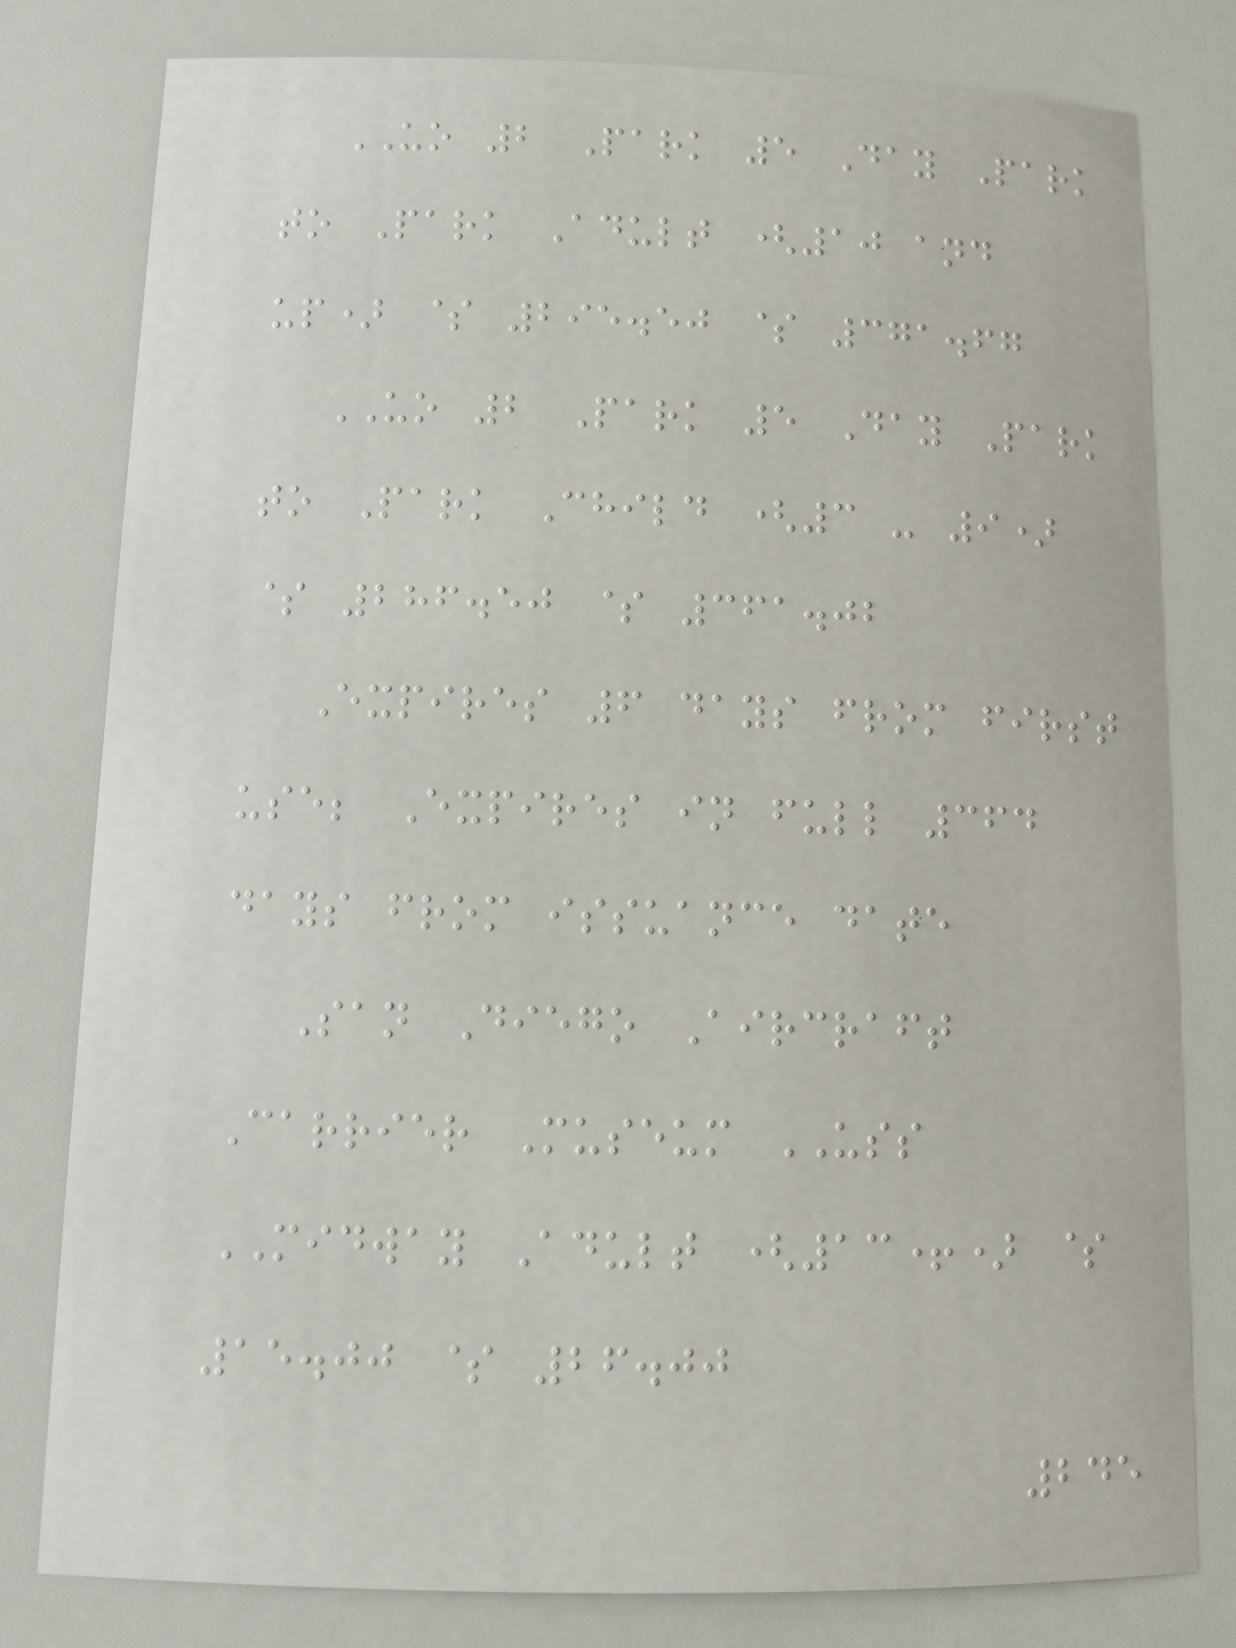UO 2 Park 5 Day Park
to Park Adult (10 and
up) $ 295.50 $ 371.67
UO 2 Park 5 Day Park
to Park Child (3 - 9)
$ 286.50 $ 361.02
Expires 6 days from first
use; Expires in full 364
days from issuance date
San Diego Aircraft
Carrier Museum USS
MIDWAY Adult (13+) $
15.00 $ 26.00
245
